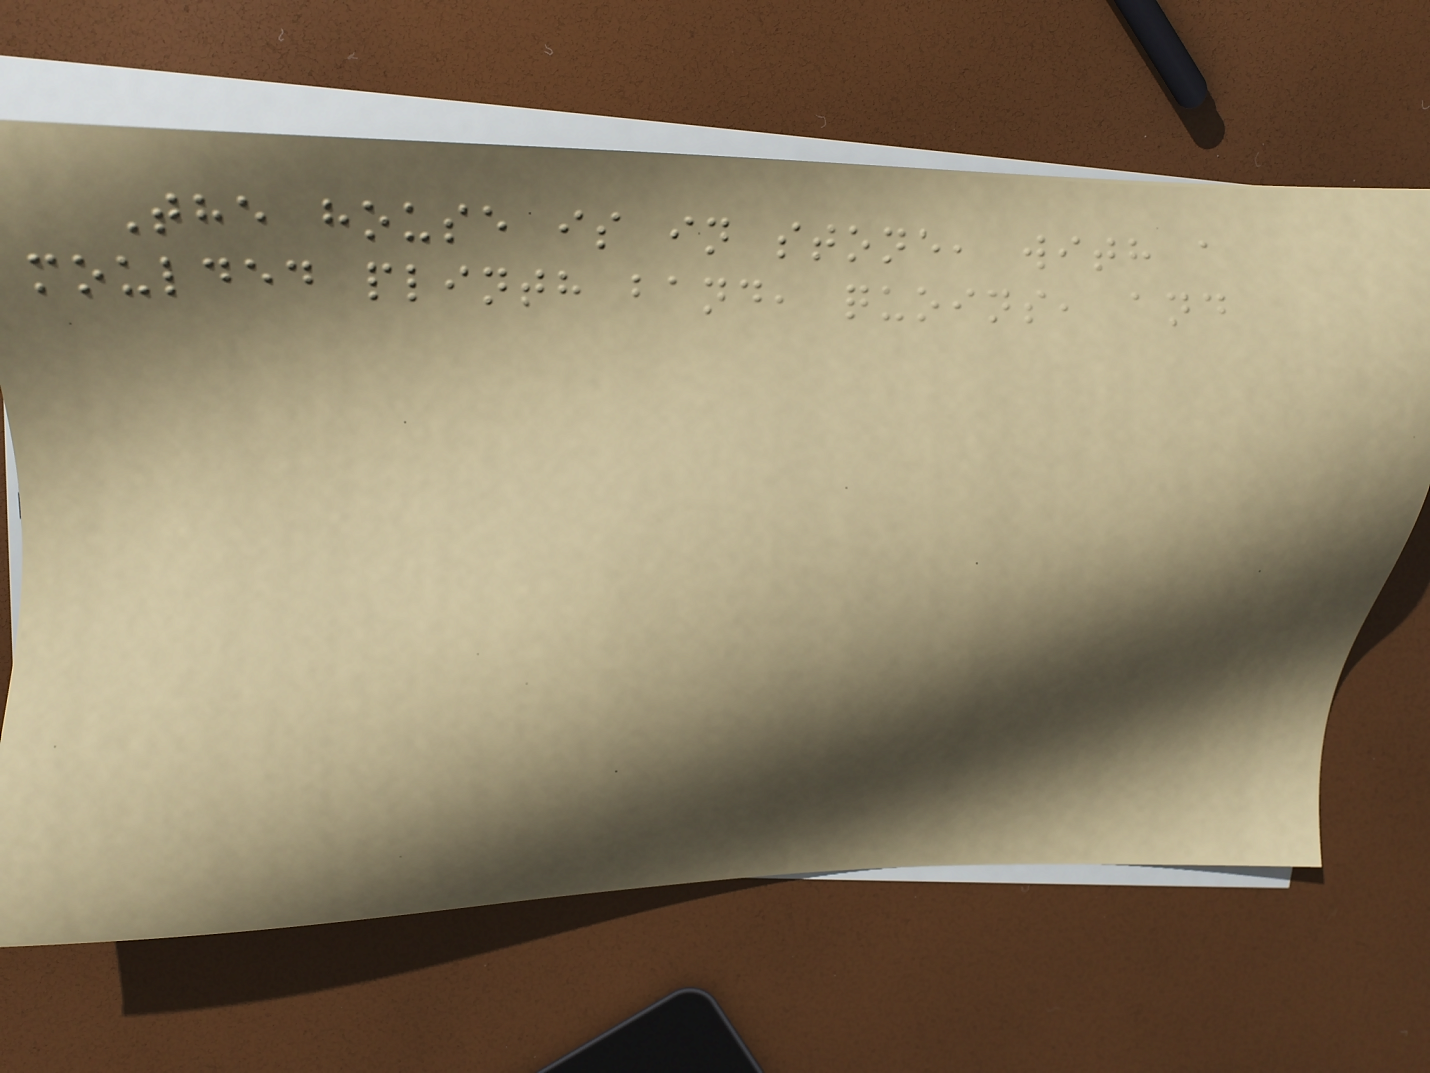The house is in stone, with a
moulded plinth band, quoins, and
